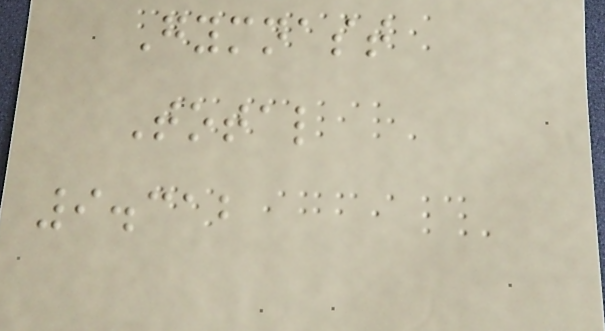Gymnast
Total
9.312
